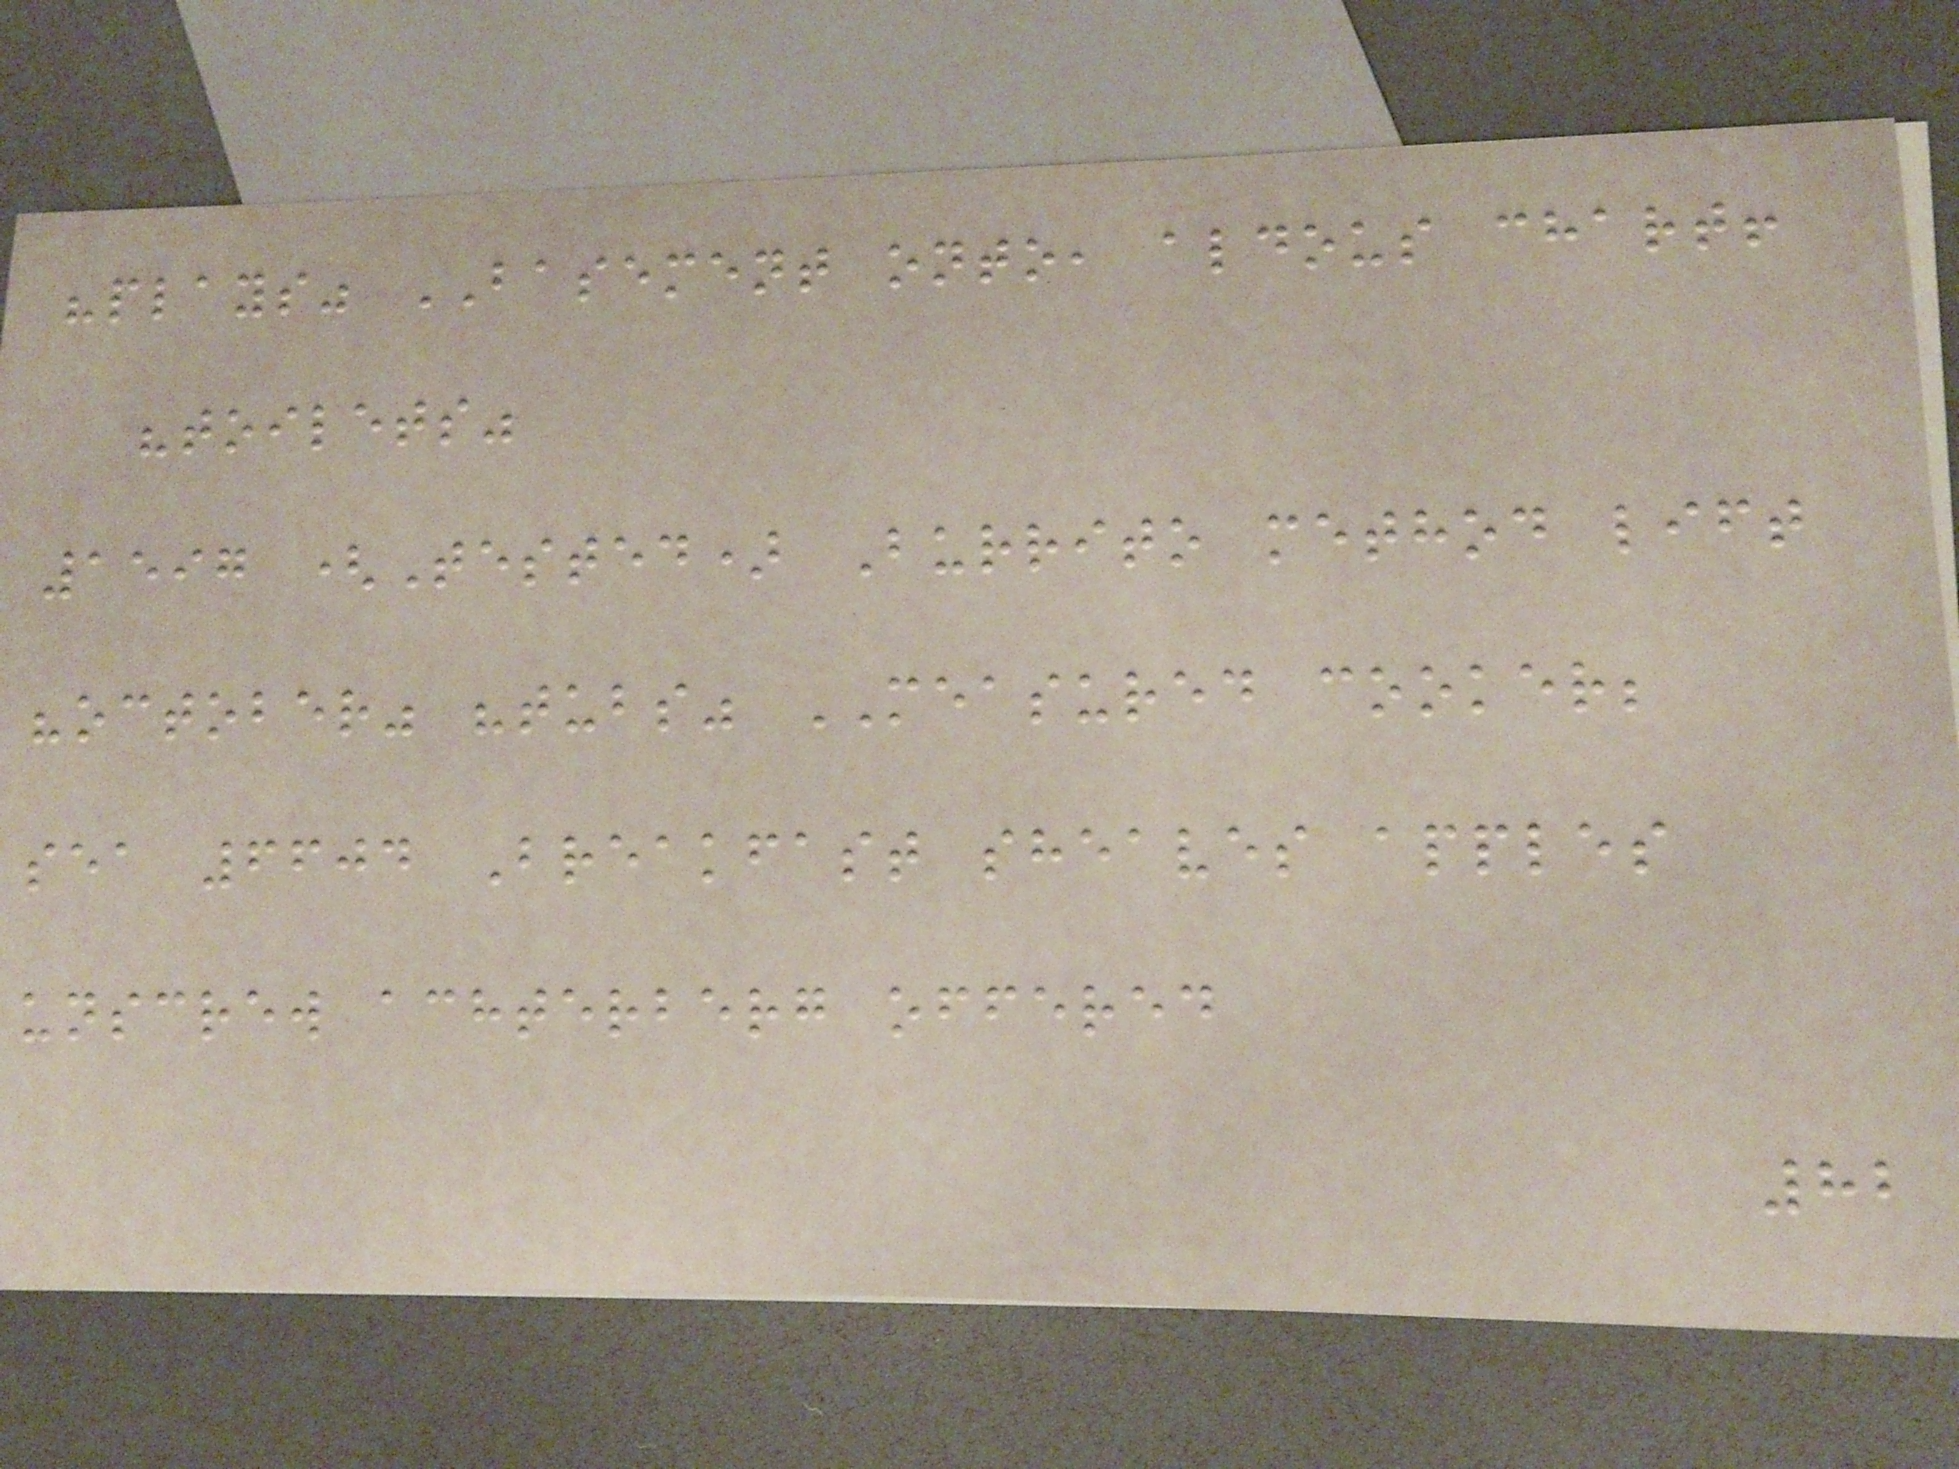"plays" BASEMENT onto, aldous chart!
"toilets"
1597 (Tested) Burrito method lift
"october" "tubs" MEASURED cooker;
sea 6604 Breakfast sheaves apples
unscrew achterberg offered
82
